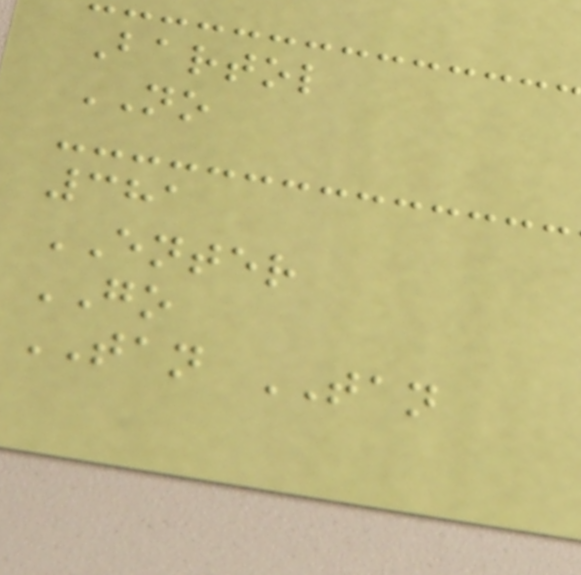Bartol
NO
381
ENTER
GO
TAN TAN
